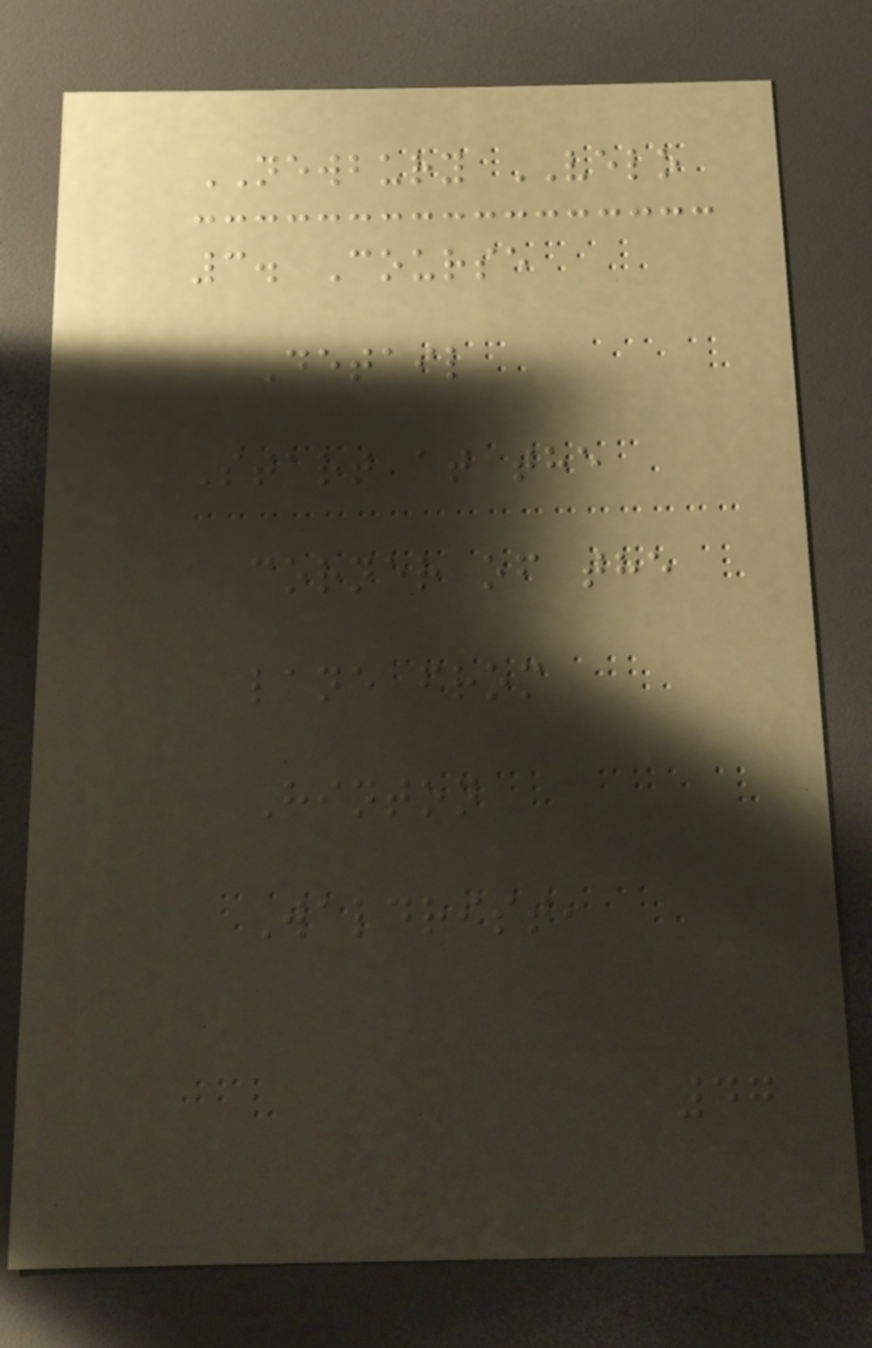NEWBURY VELO
3. Course
Detail
Start at the
corner of the
lane from
Hinton
Waldrist,
47
